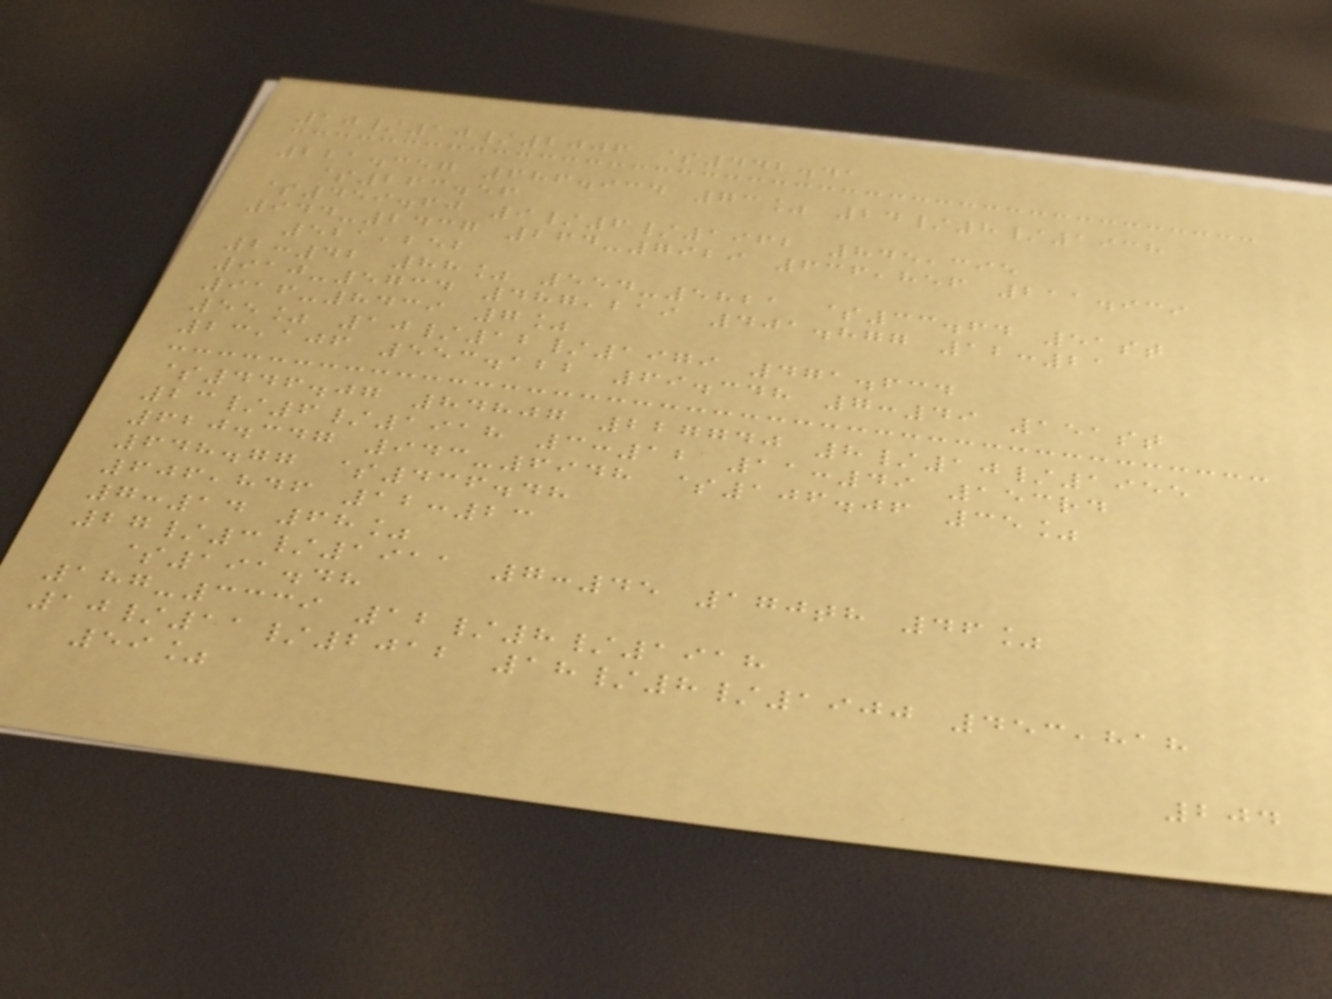10/10/2006 $442.41
221.357 686.934 73% 24/8/1938
$263.56
$459.60 9/6/1962 845,395
944-2437 264-7929 636,856 211.939
521,252
2:42 88% 554-5821 $33.64 51st
910-5734 487,219 401.877 12:21
916-8439 7%
55% 10/12/1979 471.634
23,106 553.122 69.348 7:49 151st
$446.07 84807 227740 8/10/1955
23/6/1918 3:12 11:49 153rd
620.347 943-6948 $106.06 35%
648.77 $436.48
606,846 12:23
7:14 68%
27/3/1911 7:45 170th 46%
$191.48
187-3339 12/8/1918
10/11/2012 18/8/1900 453,818
59%
204
